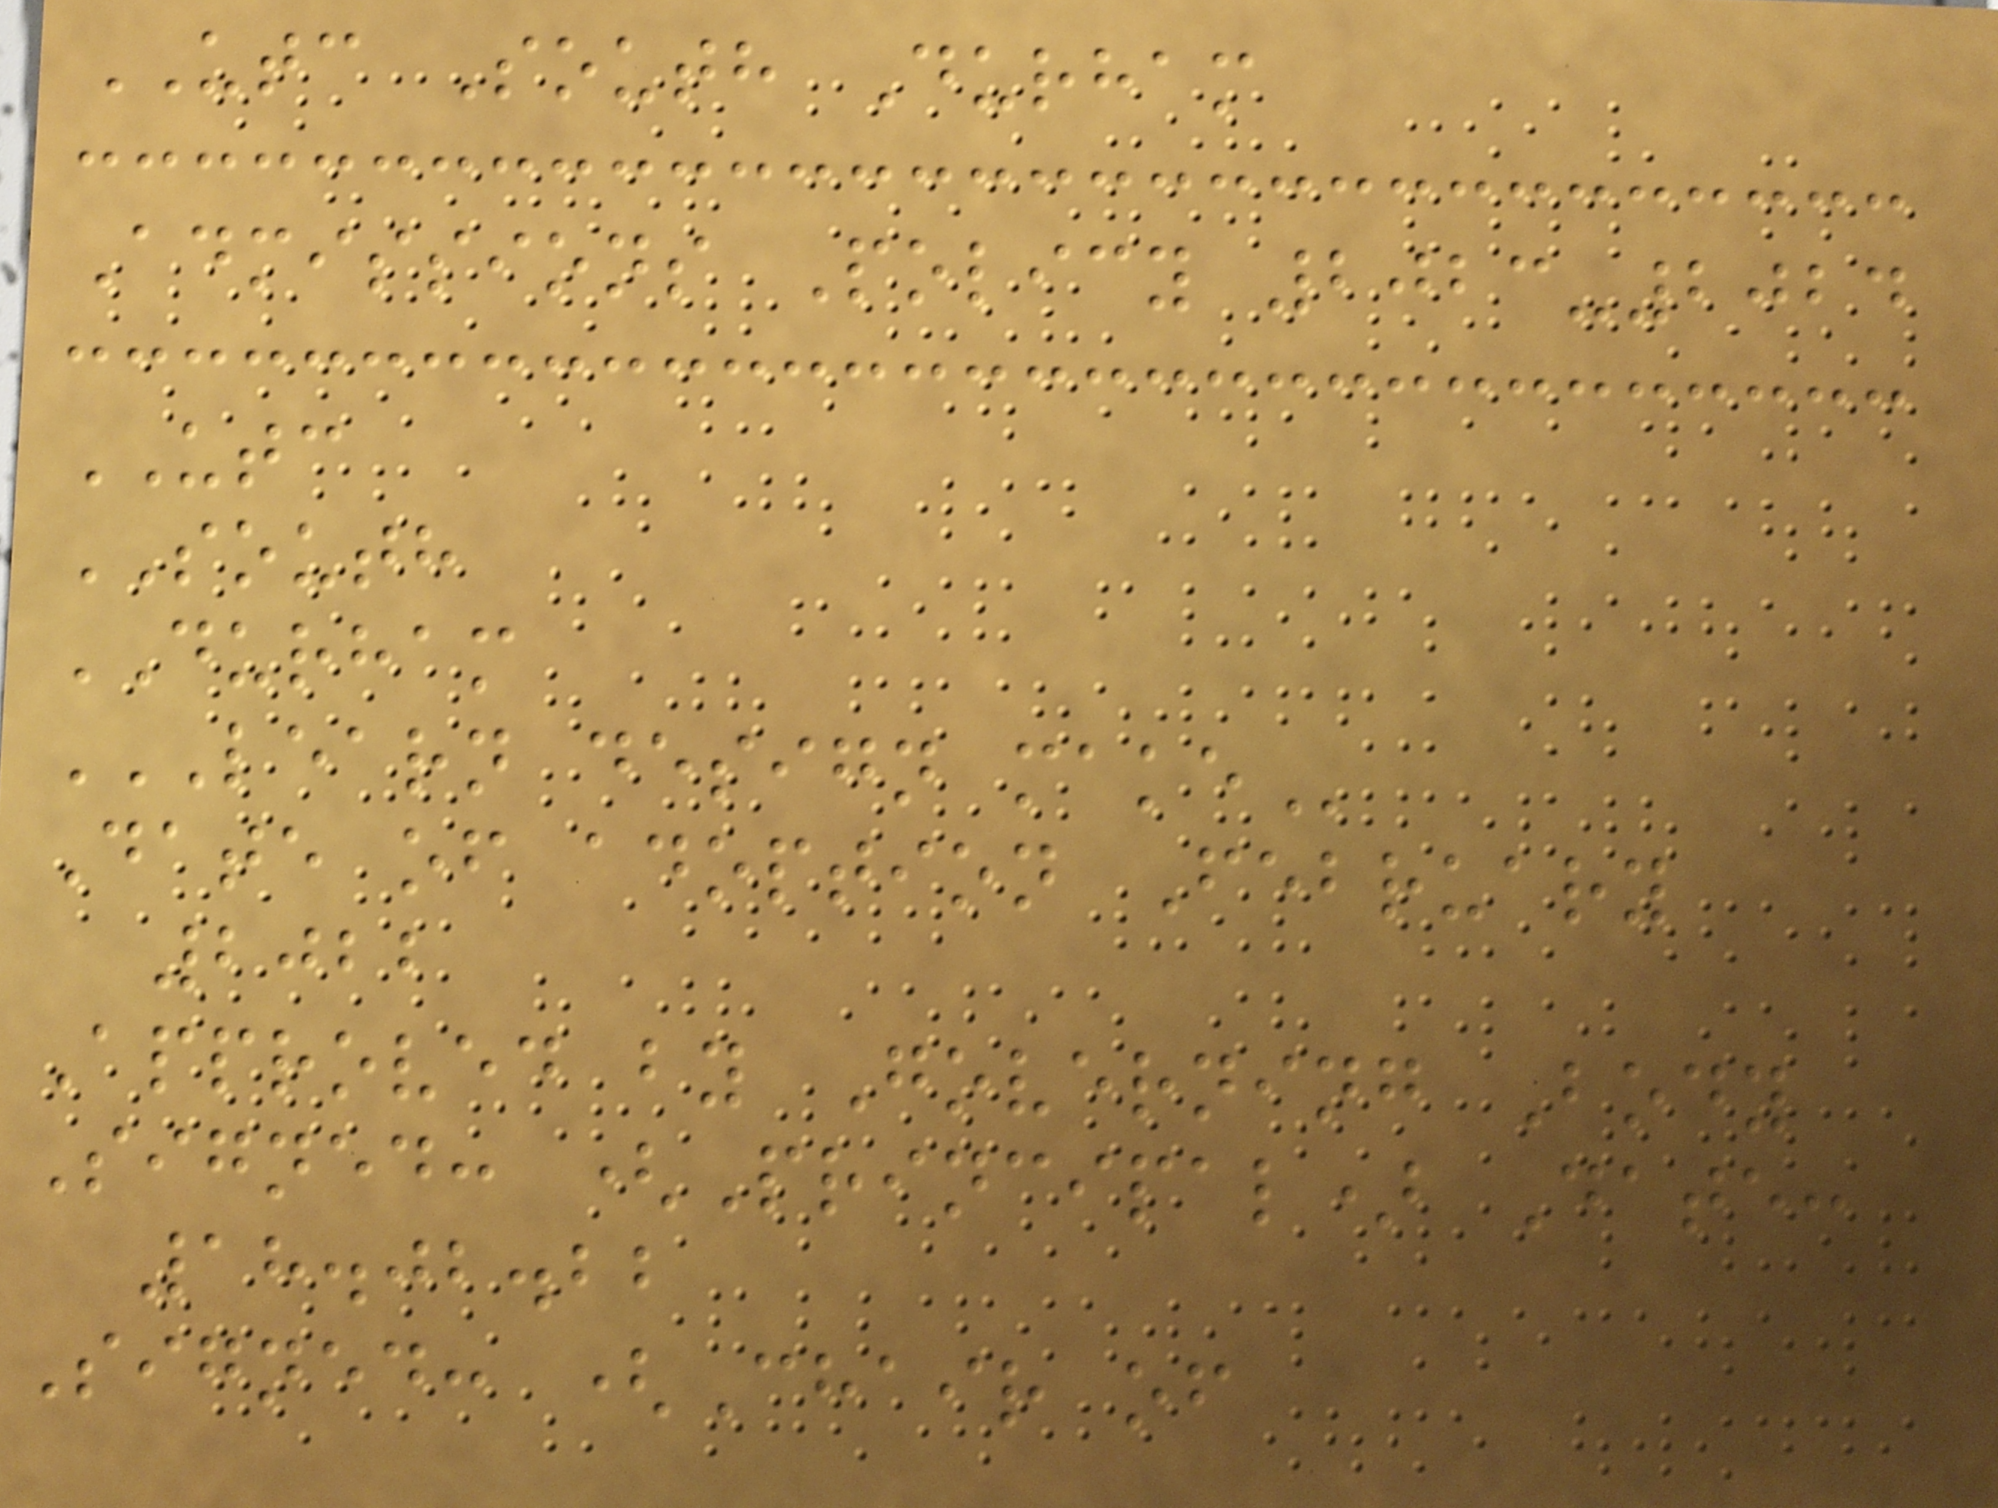UTC South Durham
Admissions Policy 2023-2024
UTC
SOUTH
DURHAM
LEARN DESIGN MAKE
Date of adoption February
2022
Approved by Governing Body
Signed: (Principal) Date:
18.02.22
Signed: (Chair of
